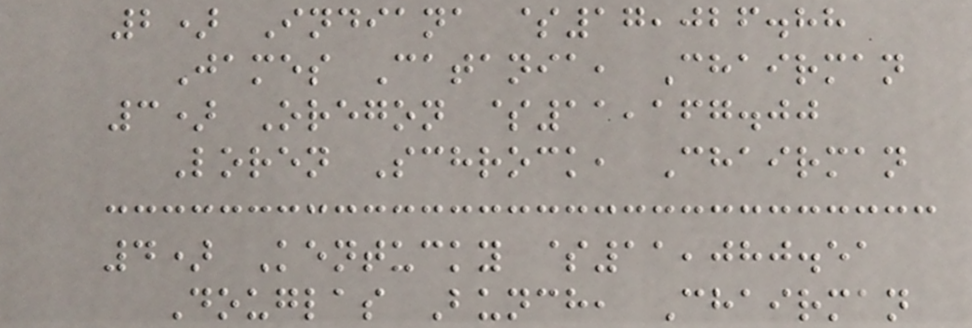2) Indiana $17,026.88
James Catania, Chairman
3) Oregon $11,167.00
Loren Schrock, Chairman
4) Kentucky $11,080.51
Douglas Bunch, Chairman
